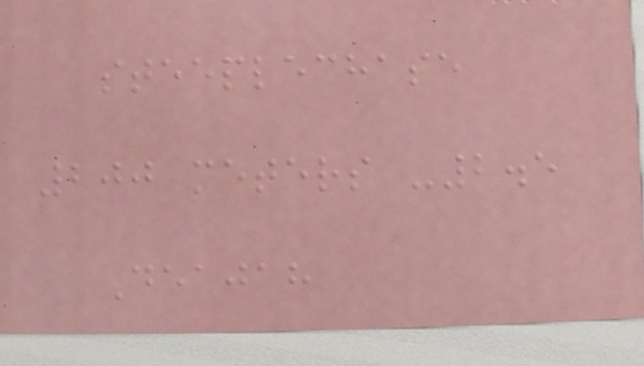steeplechase
200 meters -2.5
Deajah
